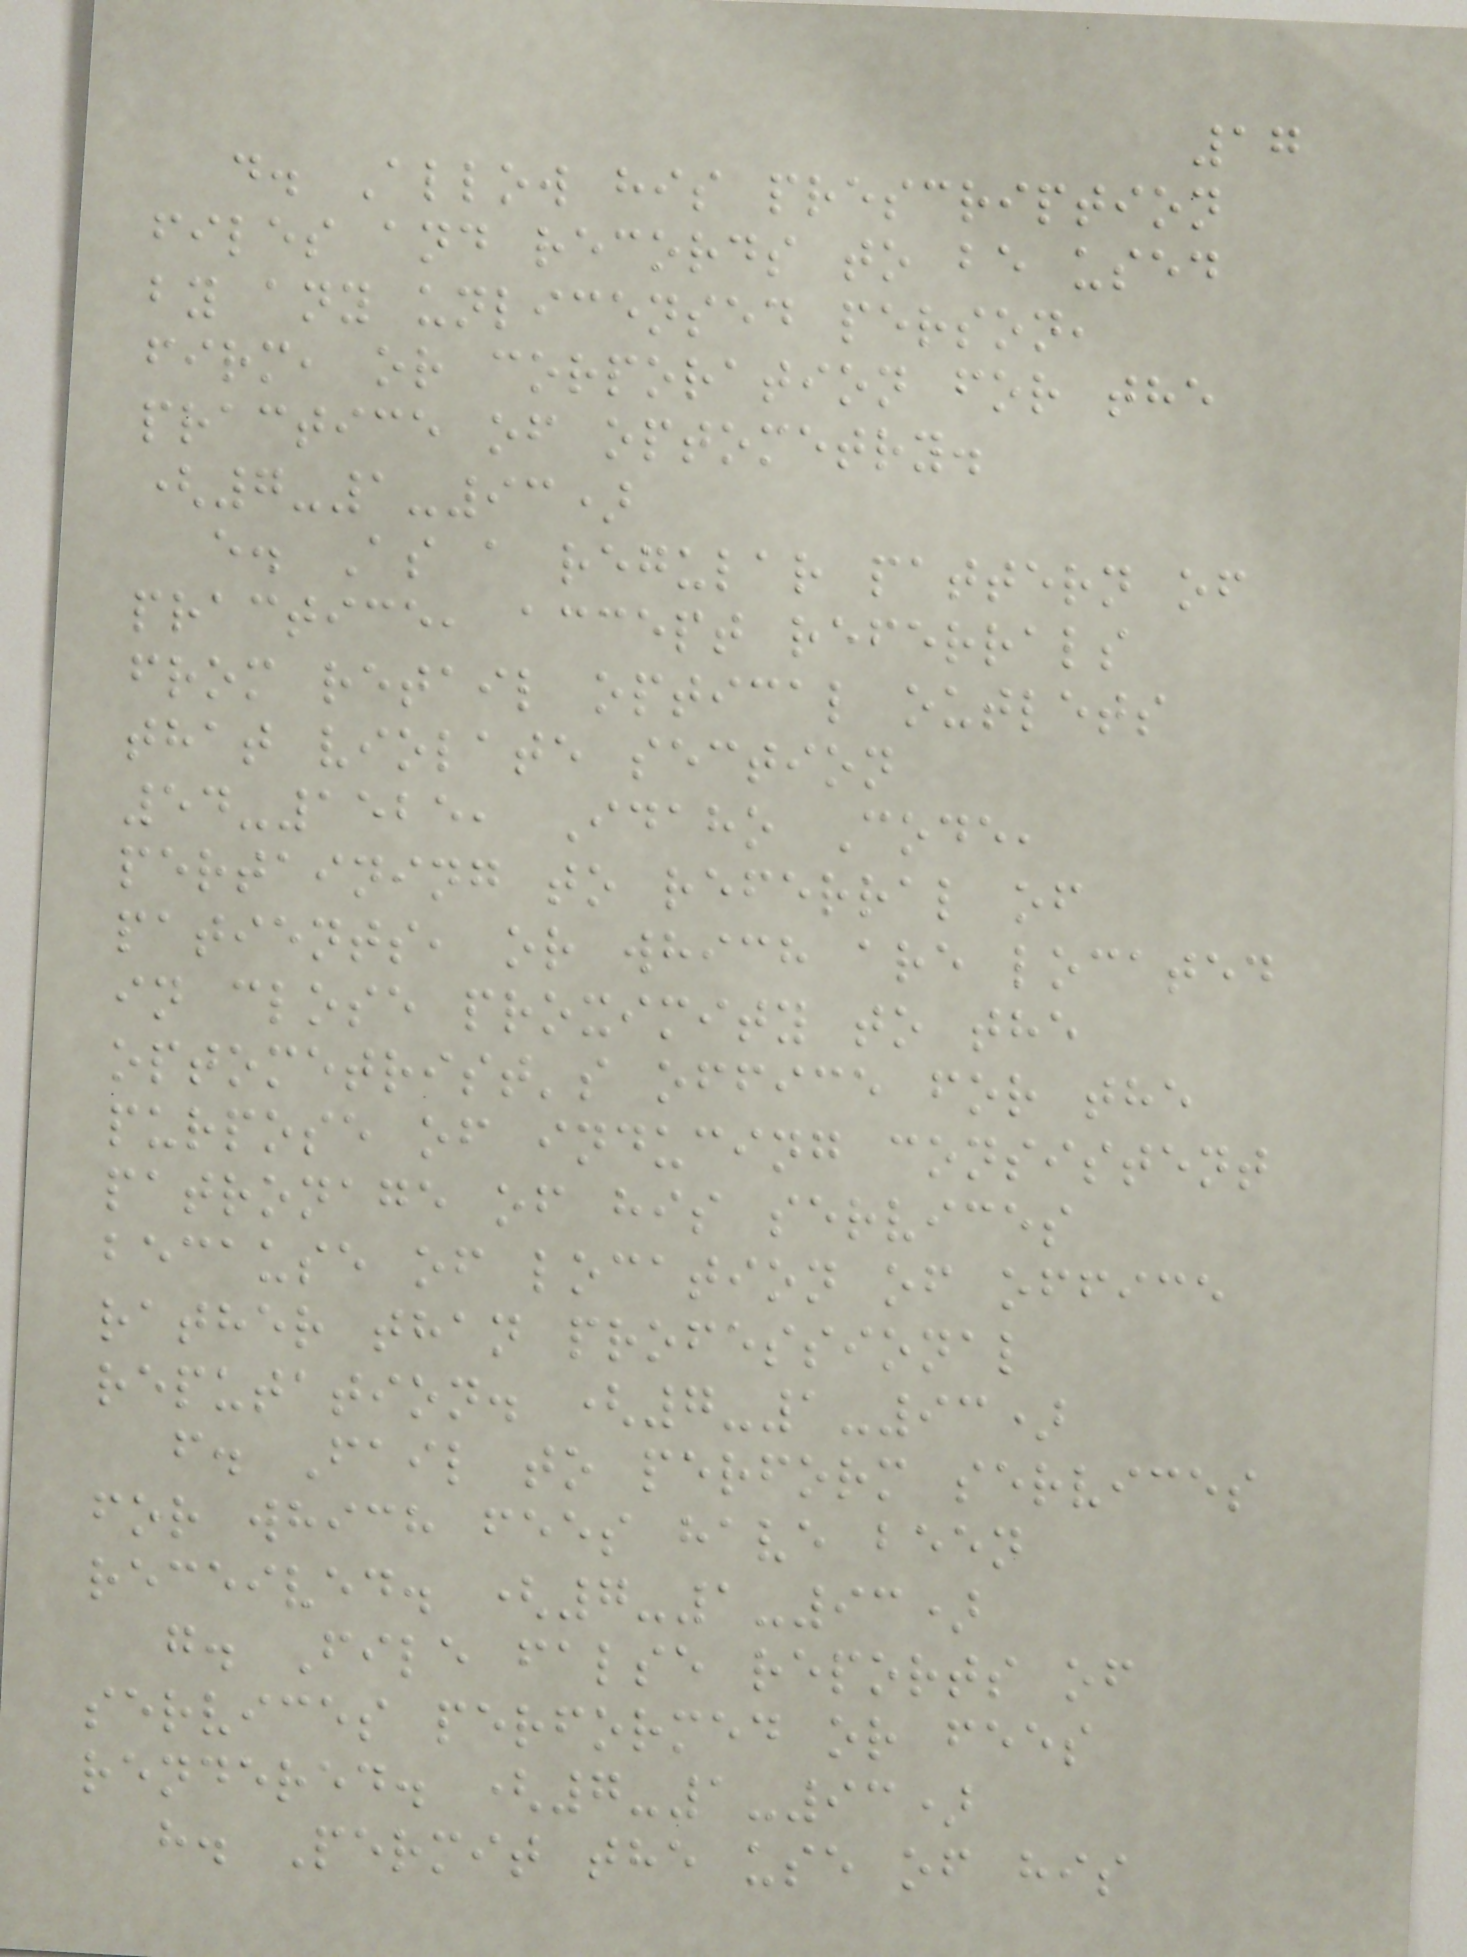17
d. Allow his prescription
files and records to be used
by any unlicensed person,
firm, or corporation for the
practice of optometry.
(7-1-93)
e. As a regular pattern of
practice, accept referrals
from retail optical outlets
that violate section
54-1525, Idaho Code,
pertaining to referral of
patients, or which are located
in close proximity to the
optometrist's office for the
purpose of inducing consistent
patronage of his services
because of location of office
rather than professional
reputation. (7-1-93)
f. Fail to perform services
for which fees have been
received. (7-1-93)
g. File false reports of
services performed or fees
rendered. (7-1-93)
h. Permit the use of his
